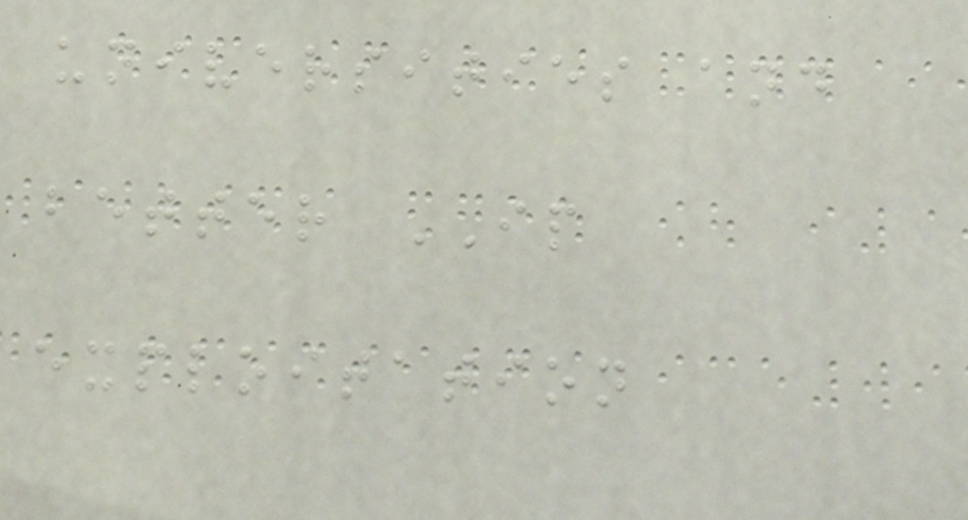universities and
better IP
exploitation
